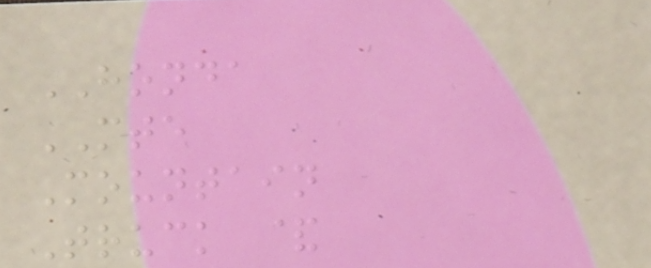HONDA
MTE
Mountain
Truck &
